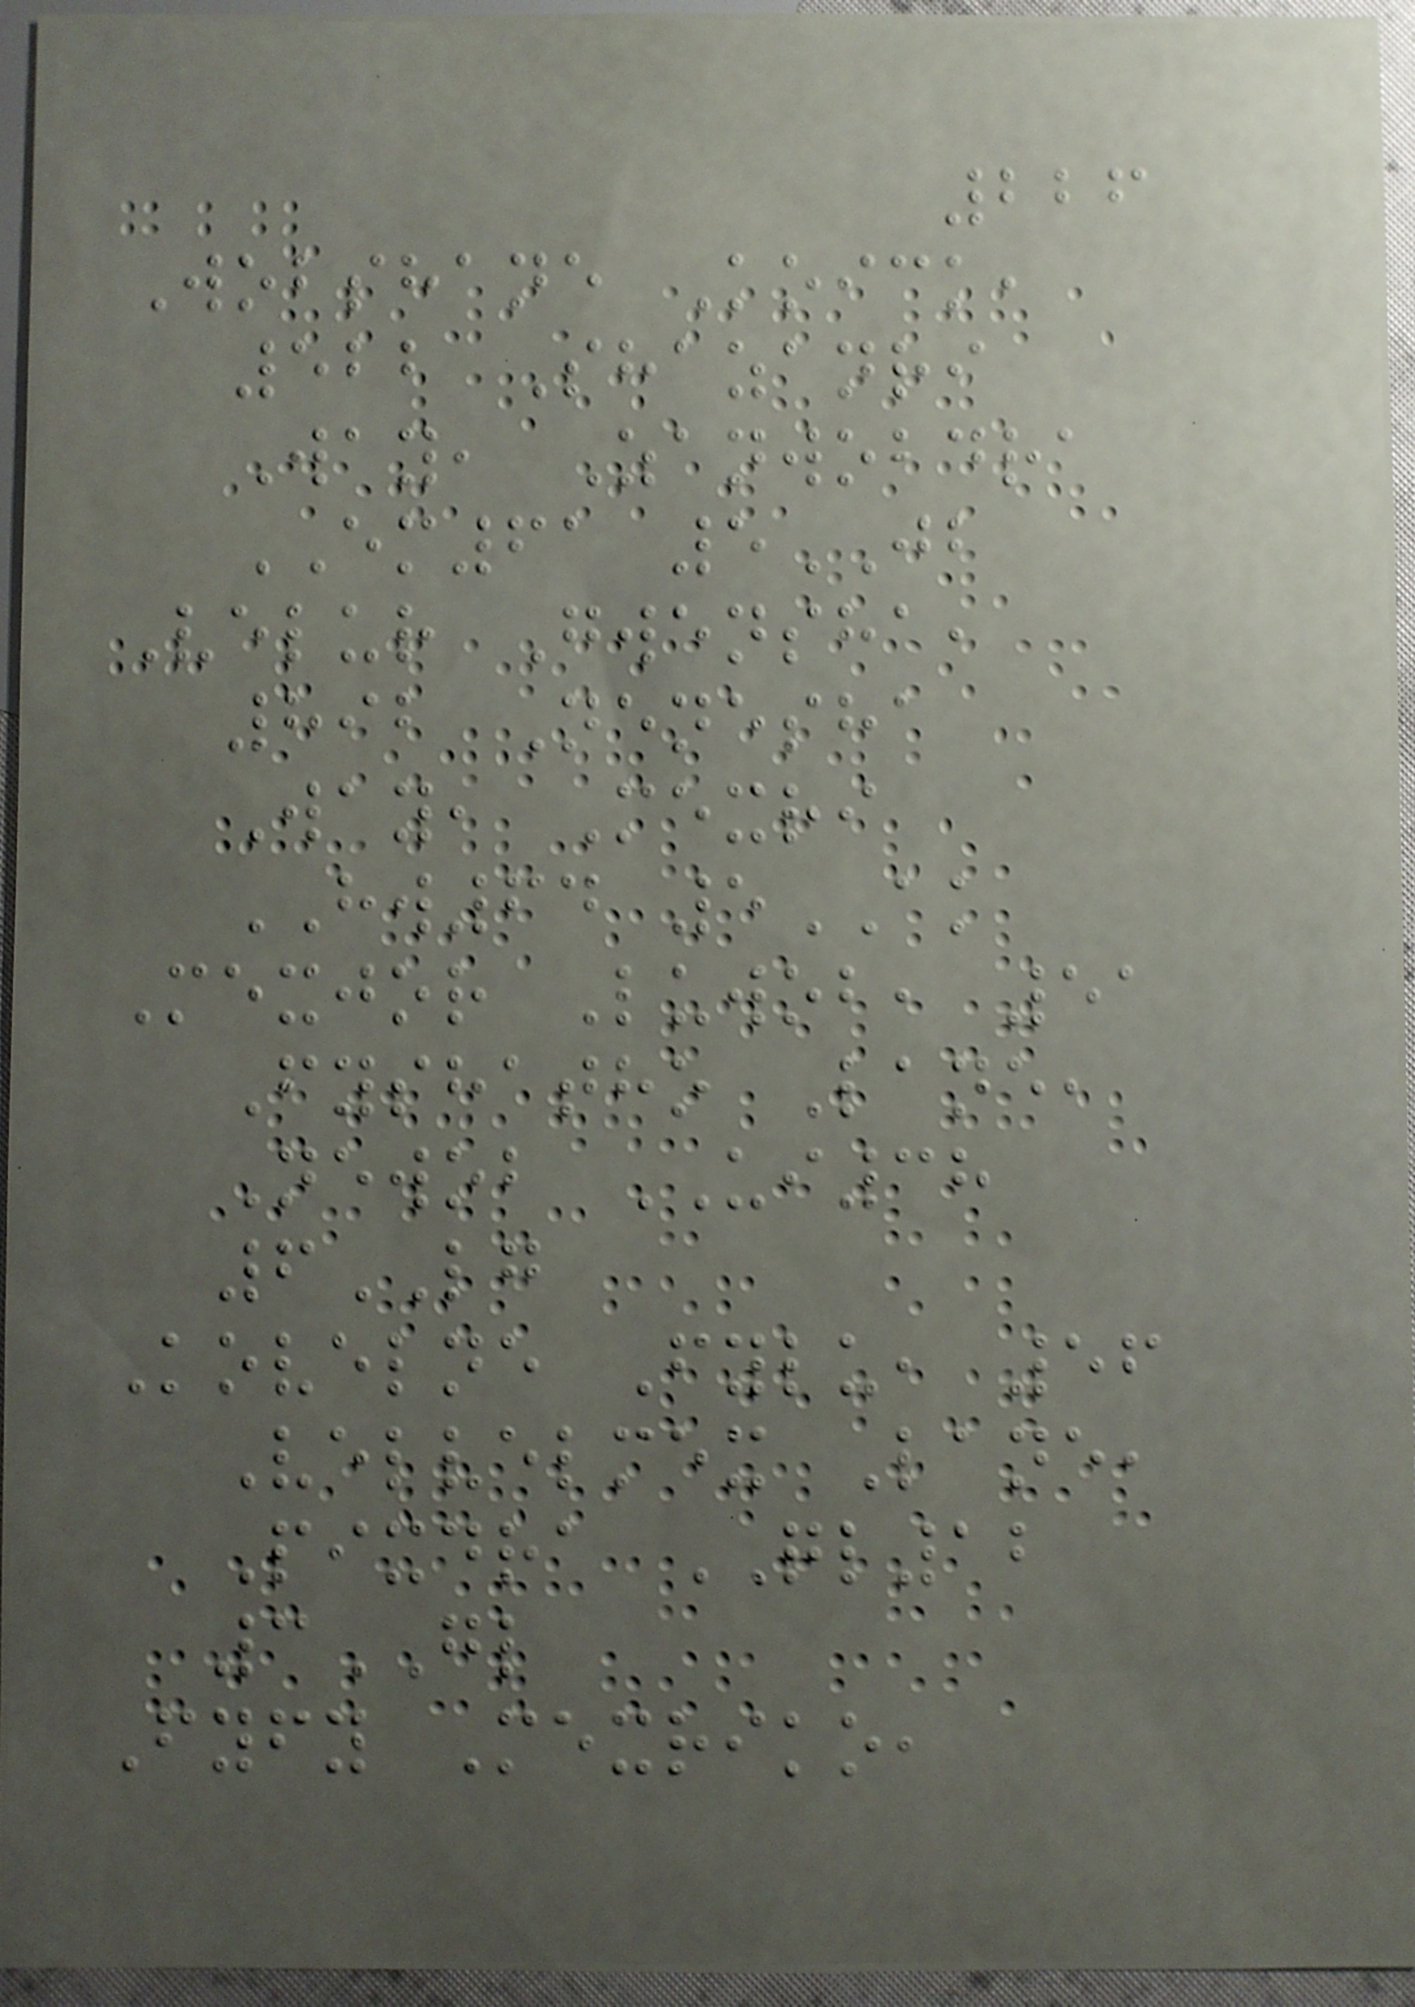226
Wobshane Koick,
522 Shazanri
Way, Zanwobdra
EM61 5JB
Velur Gwensha,
892 Nenesha
Way, Mexri
HW64 5AK
Mexjor Luwob, 51
Fyshatho Lane,
Newob UI38
6LG
Kovelne Fylu, 56
Velvelmex Lane,
Pixdra QL12
3GL
Fyfy Mexriko,
